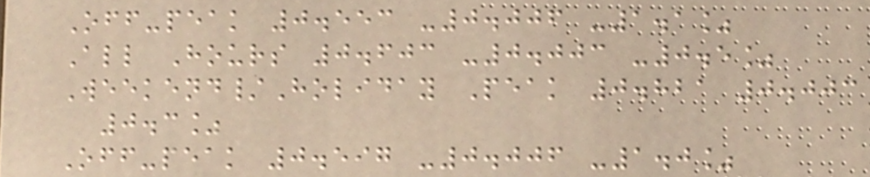Off-peak 0.553 -0.006 -1.1%
All Hours 0.603 -0.003 -0.5%
Weekend/Holiday Peak 0.821 0.003
0.3%
Off-peak 0.597 -0.006 -1.0%
